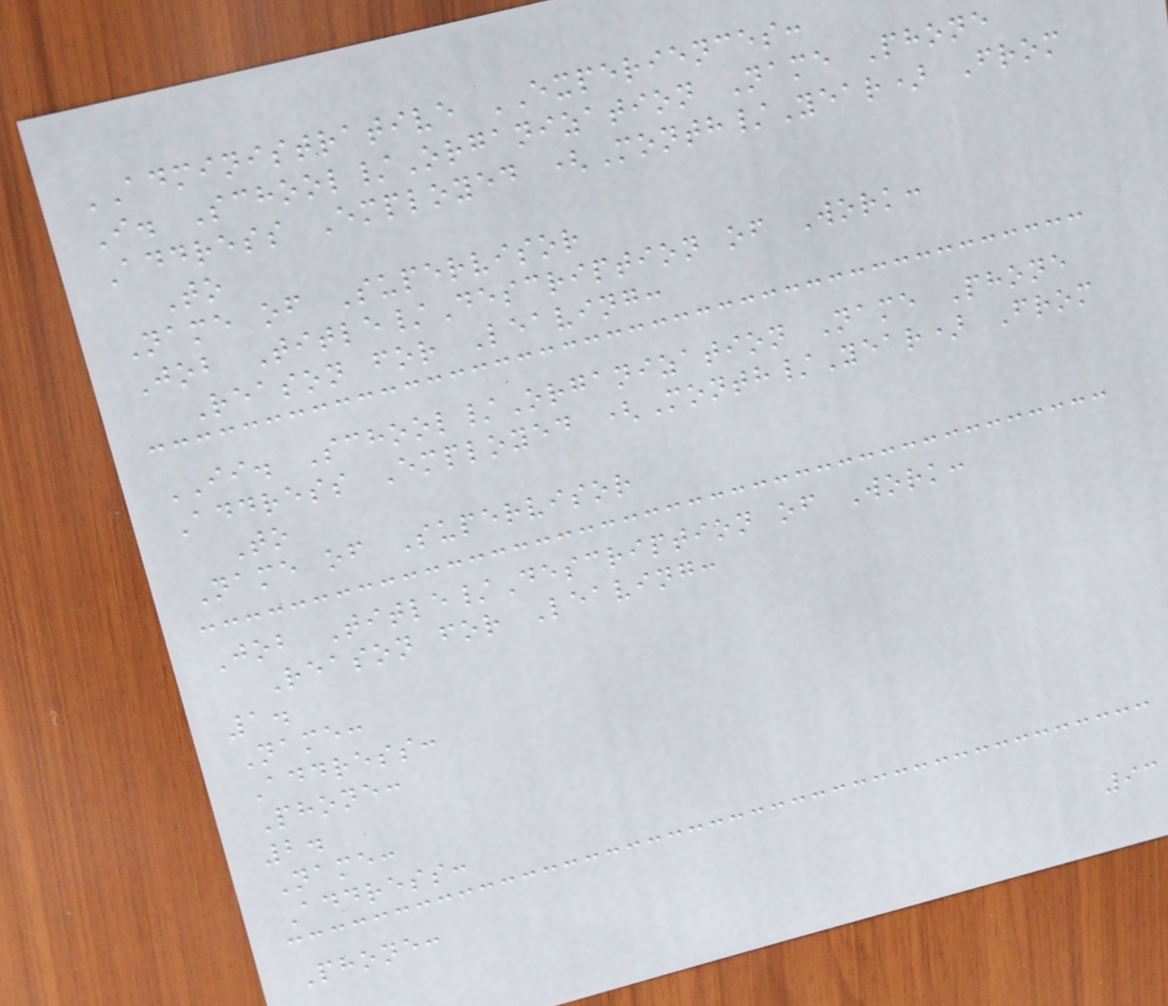ADMINISTRATIVE EXPERIENCES:
I. School/Organization Name Phone
Address Employed (Month/Year) From
To
Name of Supervisor
Job Title/Description of Work:
Reason for Leaving:
II. School/Organization Name Phone
Address Employed (Month/Year) From
To
Name of Supervisor
Job Title/Description of Work:
Reason for Leaving:
1.
Name:
Address:
Phone:
2.
Name:
Address:
Phone:
93
